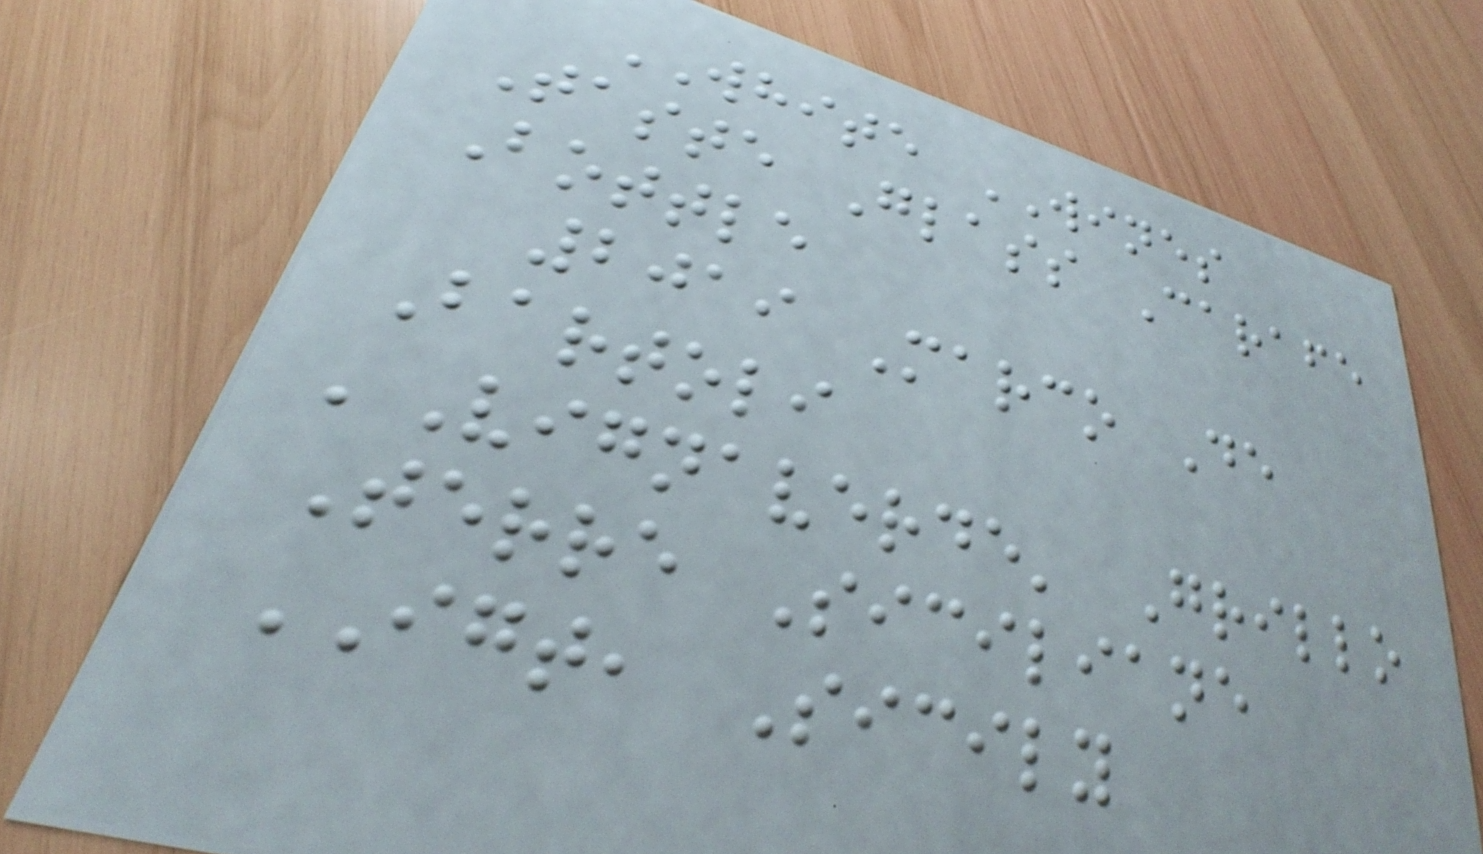WHITE WINES
Taste Glass Carafe
Bottle
2019 Marco De
Bartoli
'Vignaverde' Grillo
Terre Siciliane
IGT, Sicily
